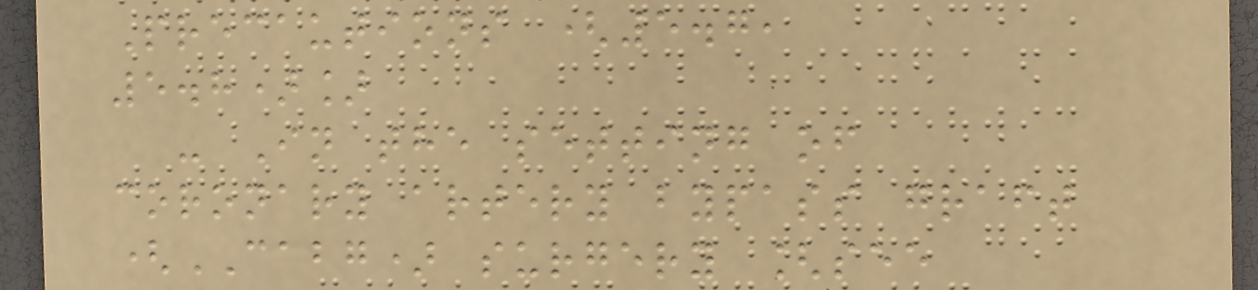Precautions (5.7,
5.8)]
- In the setting of
coronary artery bypass graft
(CABG) surgery [see
